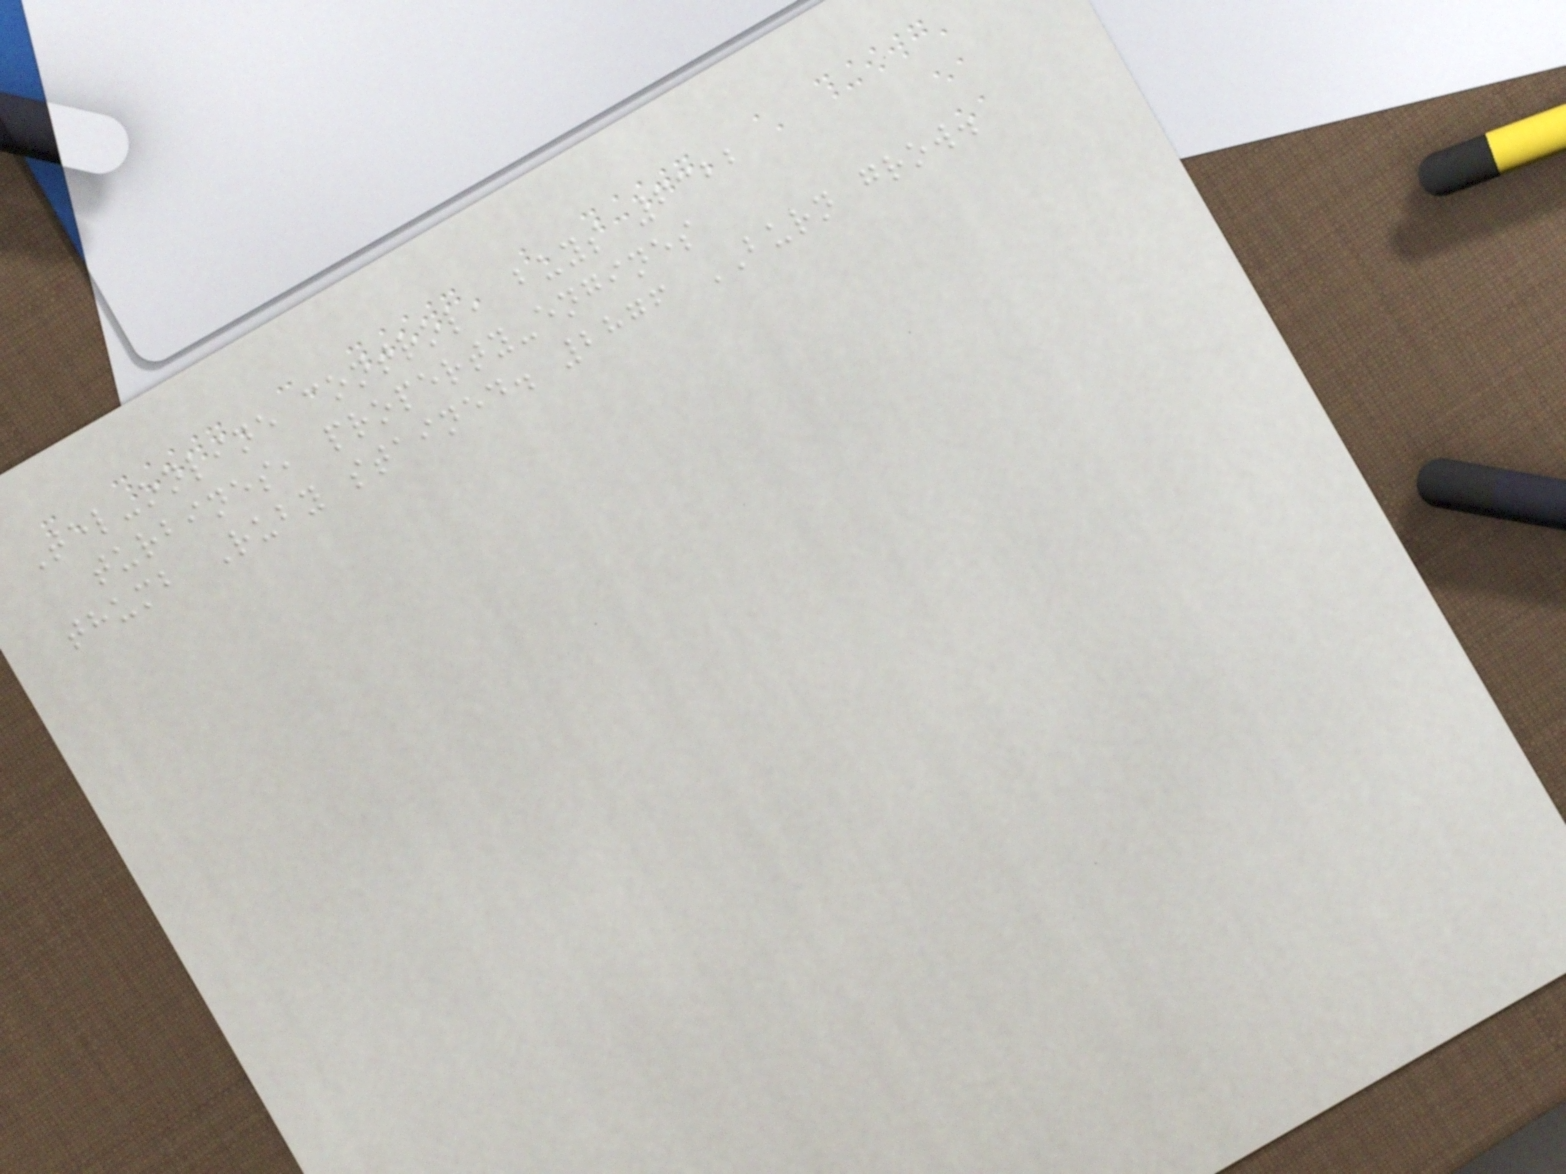Tel-online control, buys 6322
turbines, property-engines
thumb Ruby stained. 2876 BURN grow.
